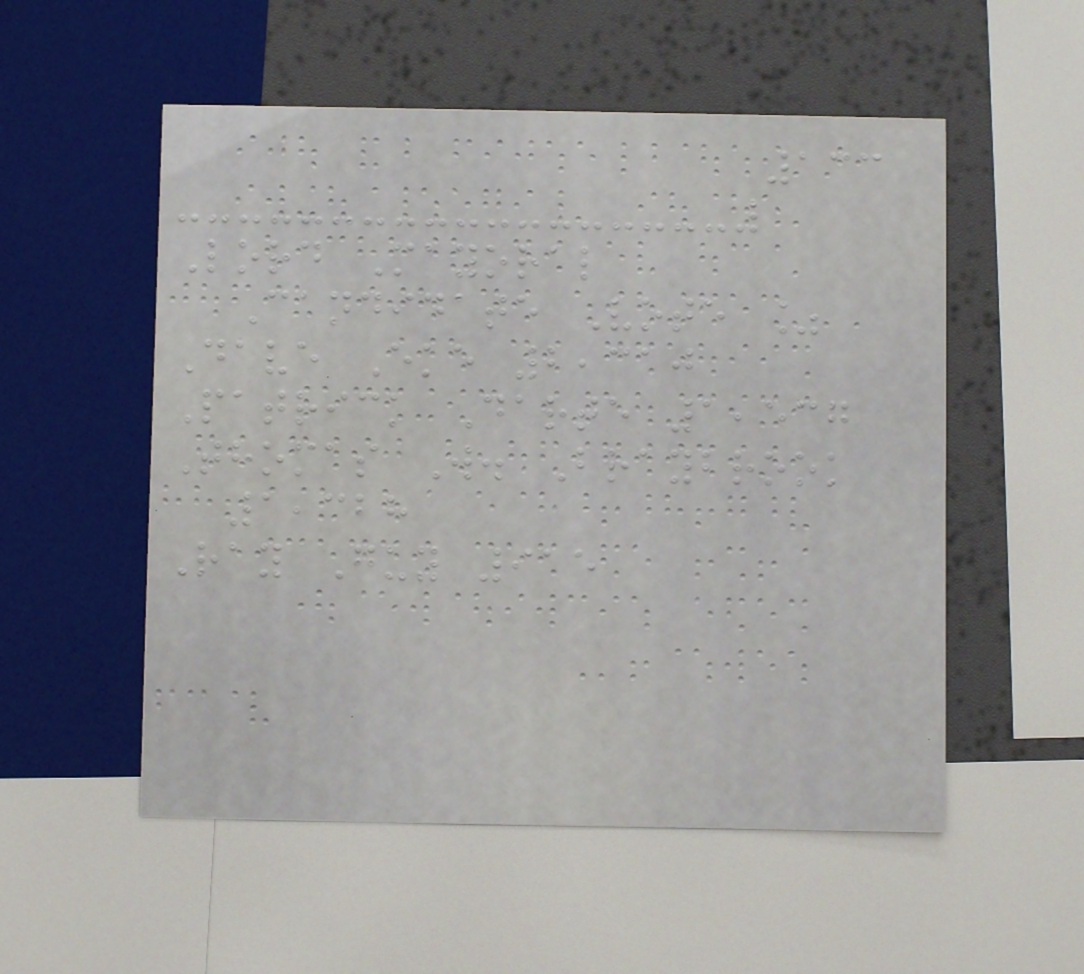133
Lord Mayoral
Candidate Vote %
Dave Eke 2,310
Patrick Darte 1,537
Thomas W. Braybrook
1,328
Ray Guy 915
